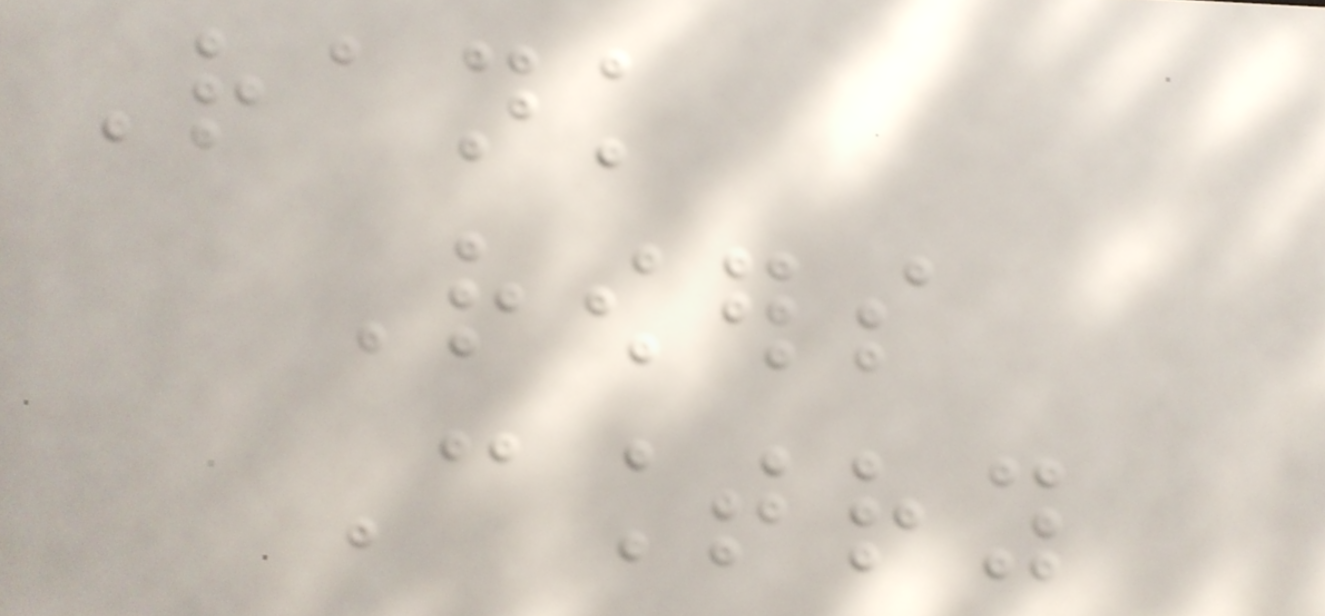Rank
Rowers
Country
